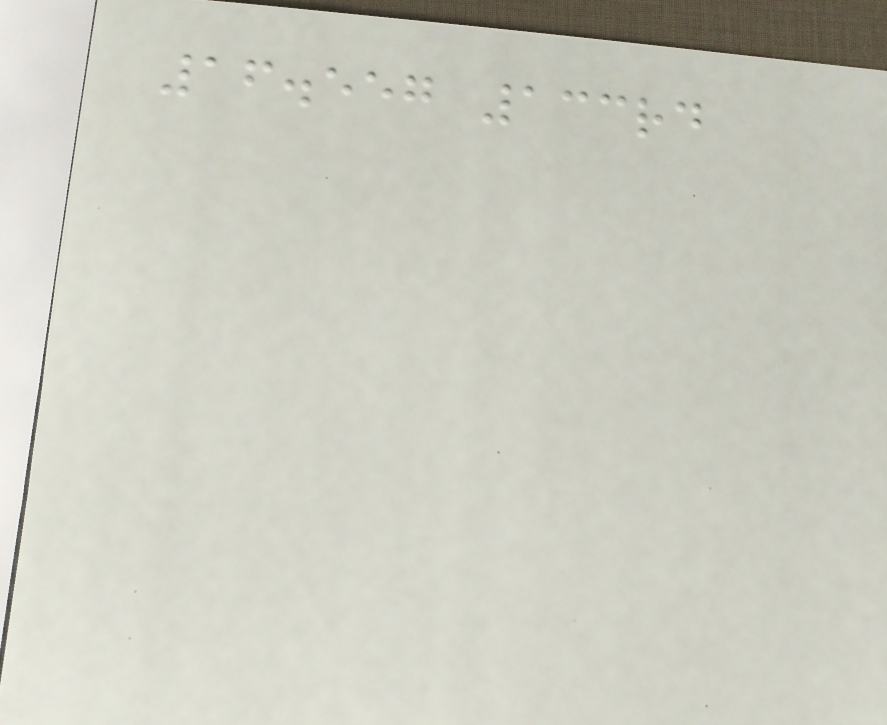16.557 133rd
